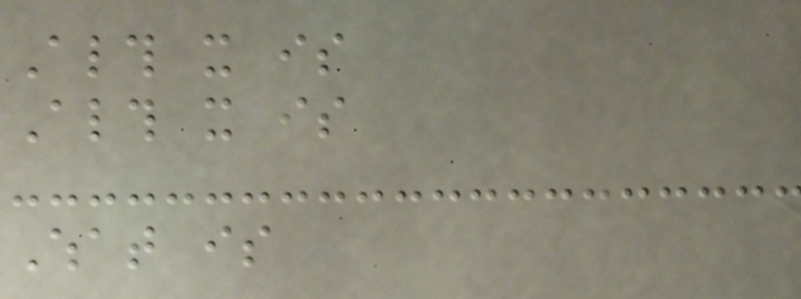Although it is
Although it is
What is
